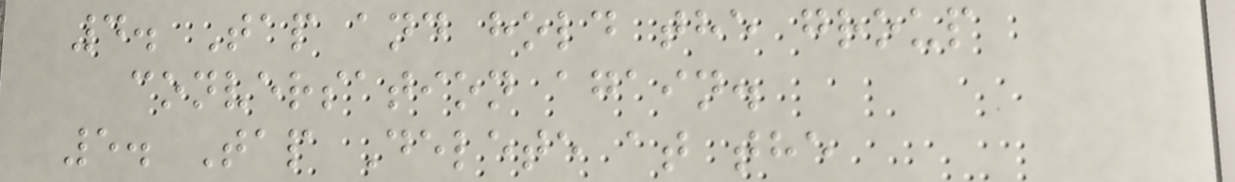4. Tap and hold the group
conversation again.
5. Tap Delete at the
